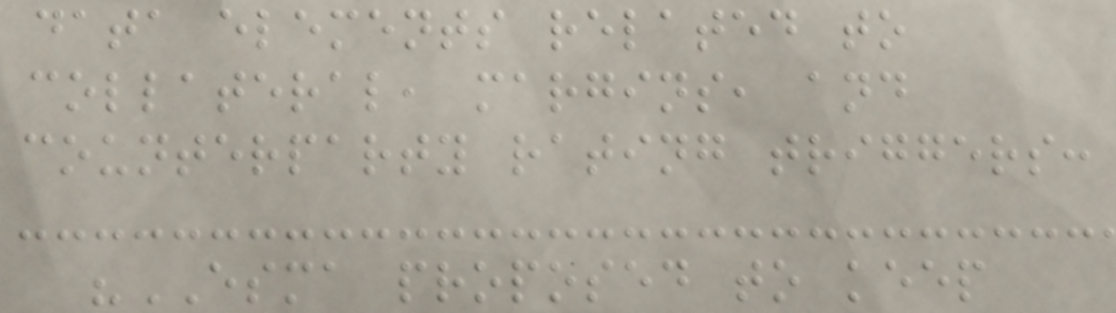data elements related to
collateral, margins, and
counterparty rating triggers:
"ESMA proposed to keep
